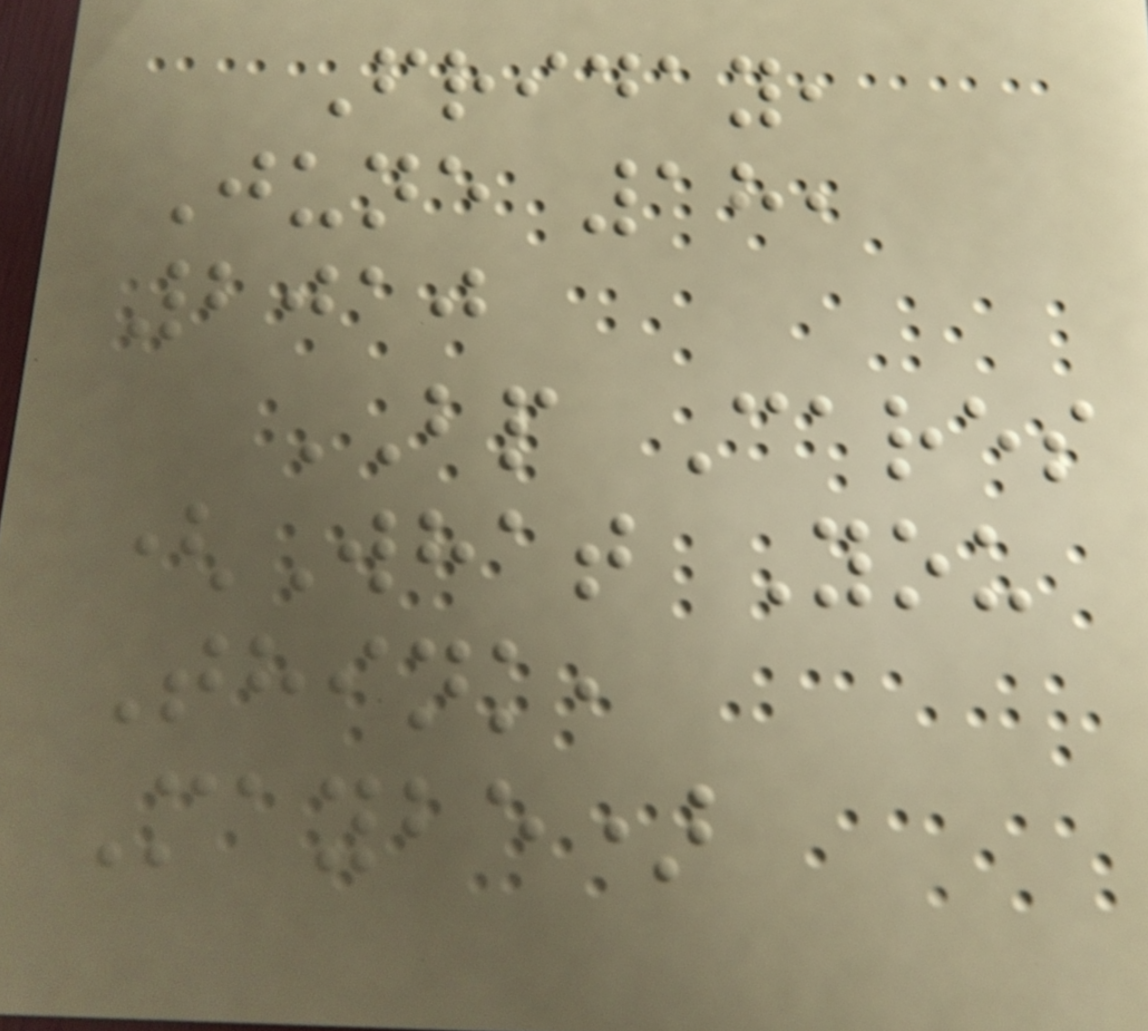Friday,
June 18,
2010
BP Cares
(What You
Think,
Maybe)
